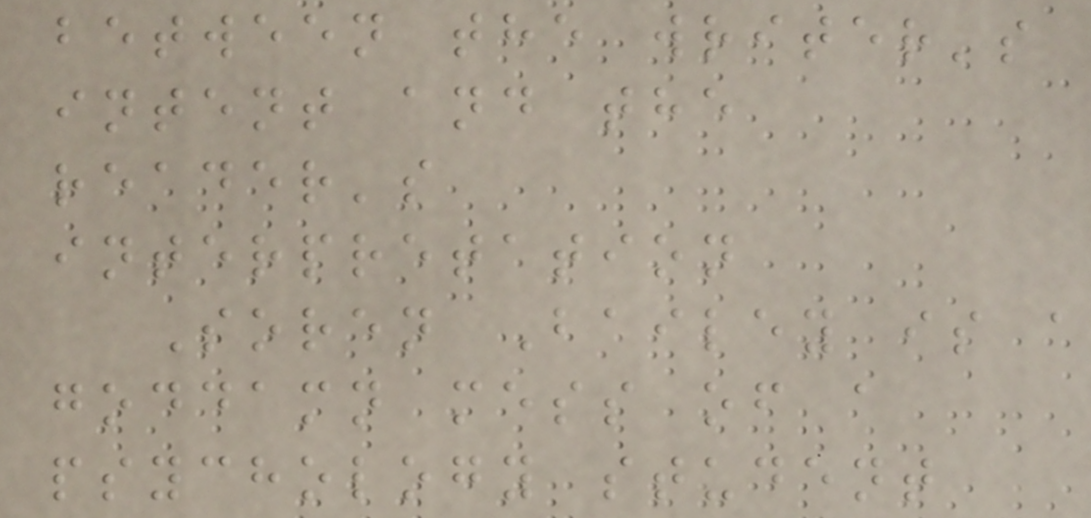between the writer's
intent and the
reader's
interpretation
Soren Bailey is a
goddamn mess of a
psychology student
